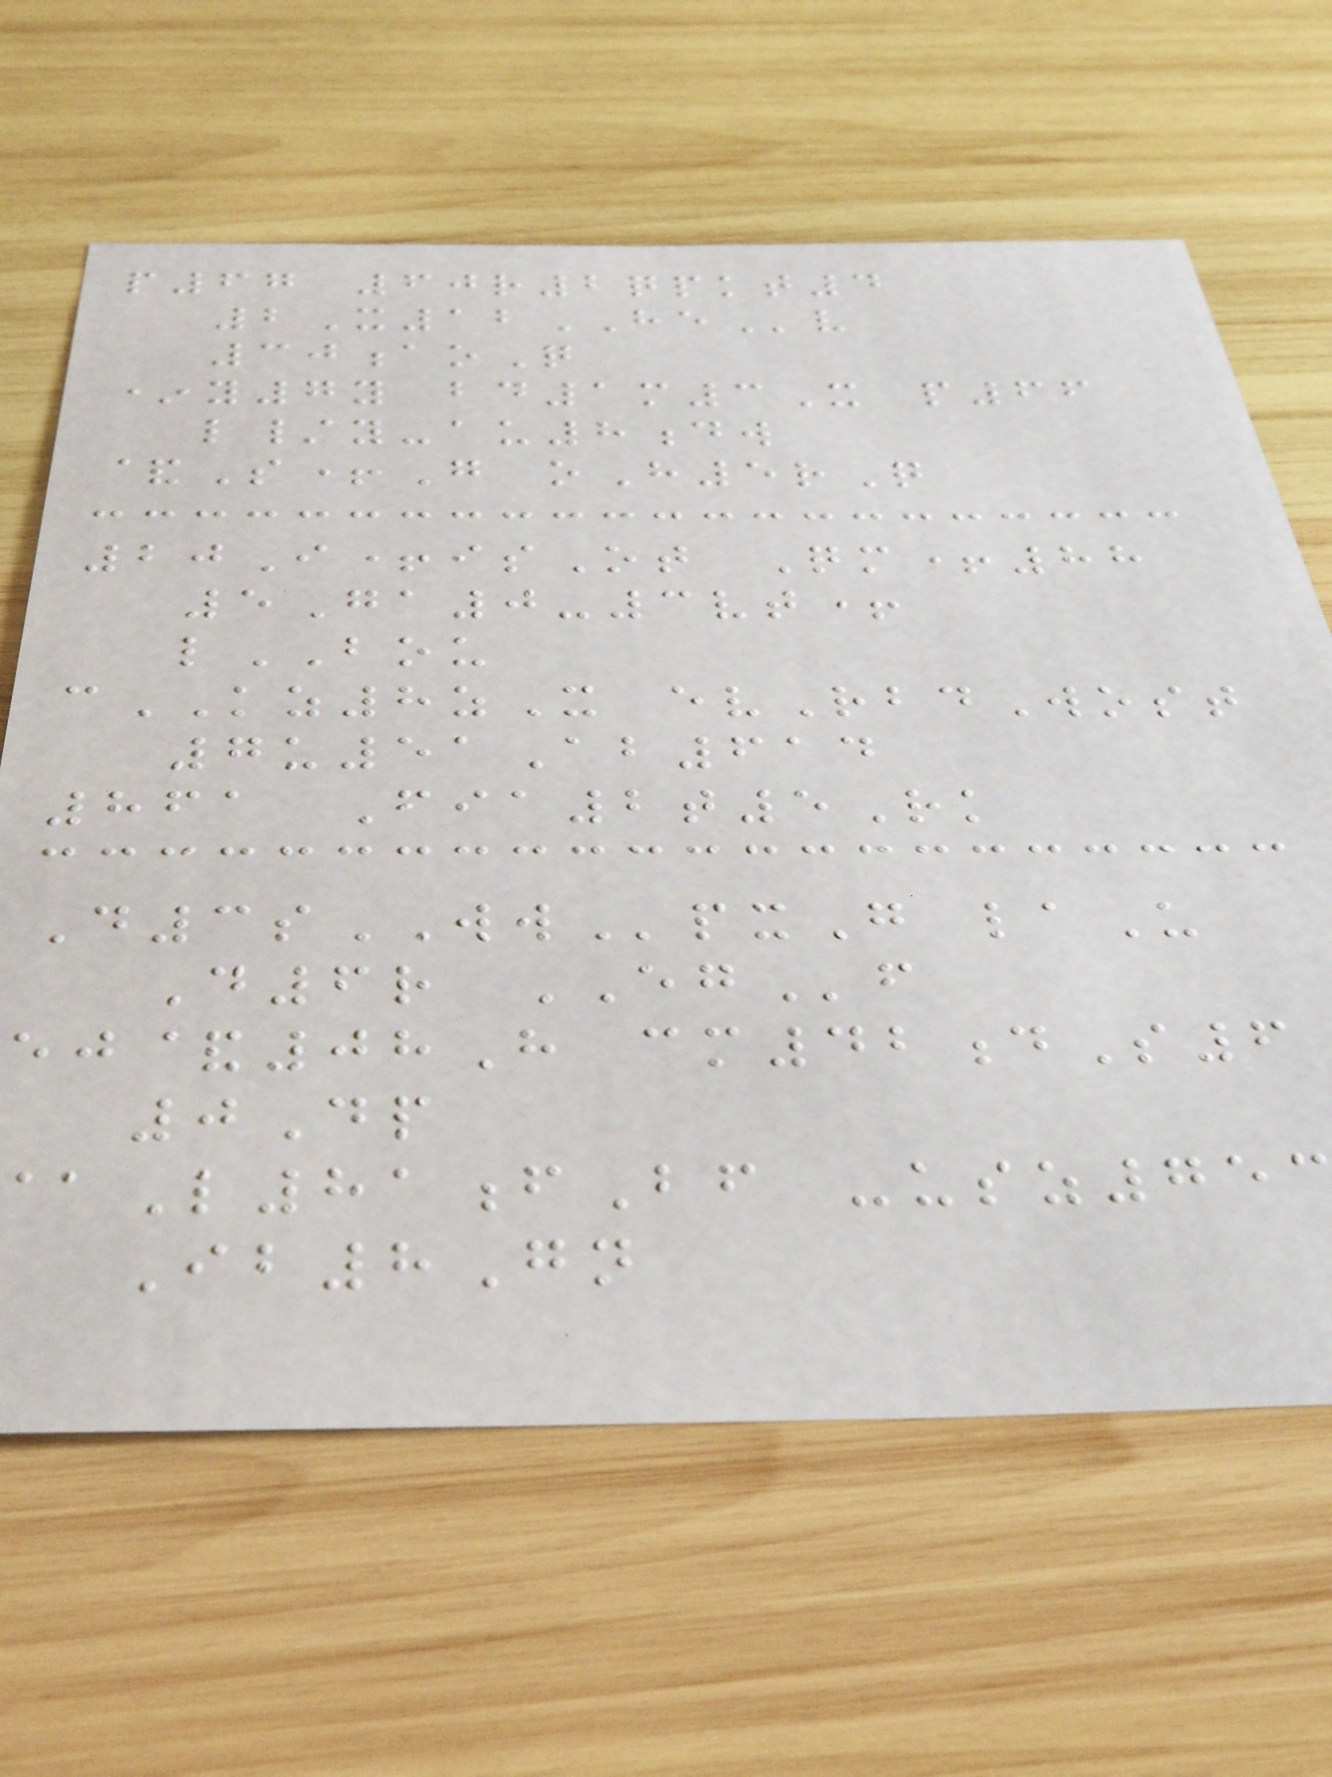p67 60r2qpkt4
2X12HEv
30aoQ
*y7y bd1m3X p66
l/y-au8dw
&S+G oH5rQ
20I+isOt Qm+88
5Ga0-3vt+
lBOU
cKZ8zX evRbdWost
7u51Ab614
861 Fia2t5Rk
D3sWWpxG laU
D6r EGf
ej&08H cm42dS6
0Dp
L81fBf -usz75
Ib8Gn
